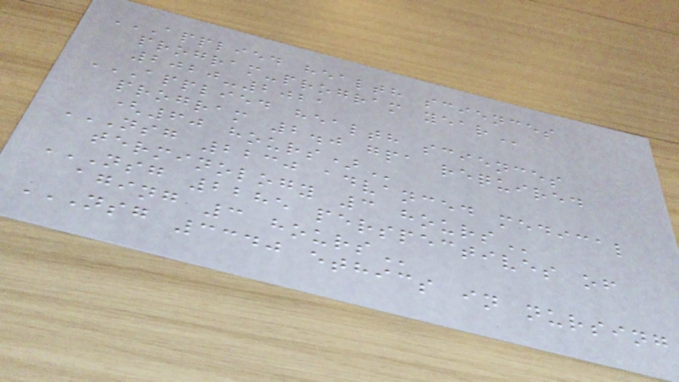APPLIED HEALTH SCIENCES
PROGRAM-PROGRAM YEAR
2020-2021
APPLIED HEALTH SCIENCES
PROGRAM 2.0 GPA REQUIRED
(60 HOURS)
NSG 2230 ADVANCED MEDICAL
TERMINOLOGY 3 HOURS
NSG 2285 PERSPECTIVES OF
AGING 3 HOURS
NSG 3340 ETHICS IN NURSING
